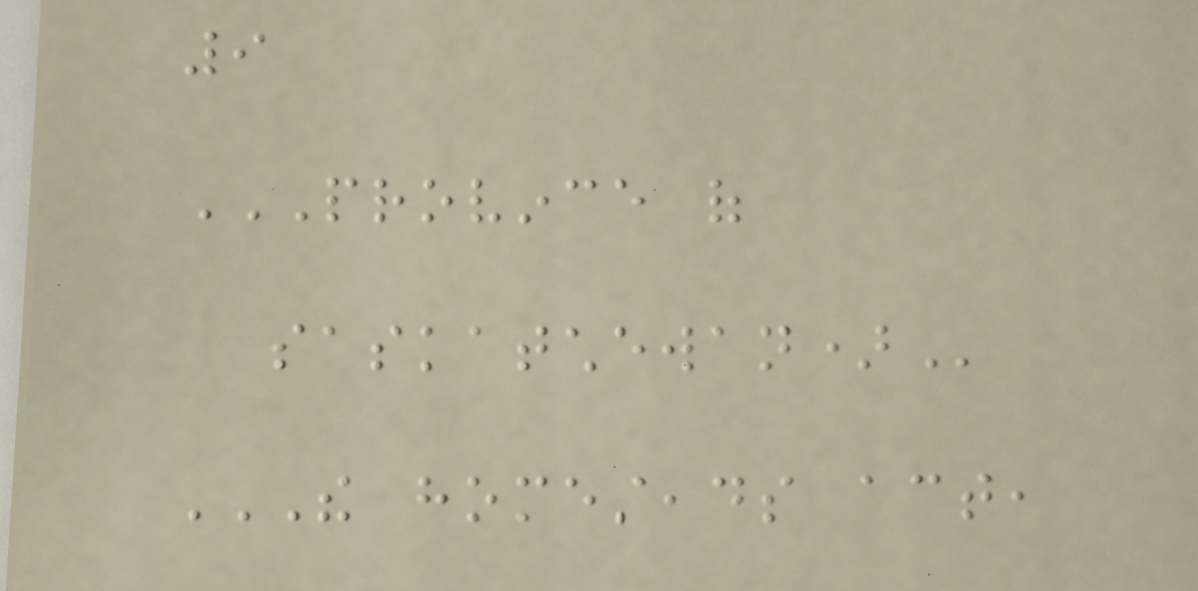9
PROVINCE OF
SASKATCHEWAN)
THE HOMESTEADS ACT,
